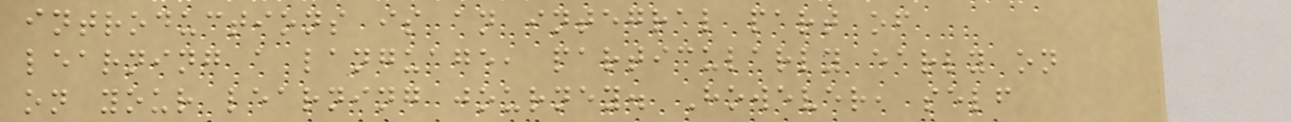introductions is an integral part of
learning a language, particularly early on
on your learning journey. However, self
